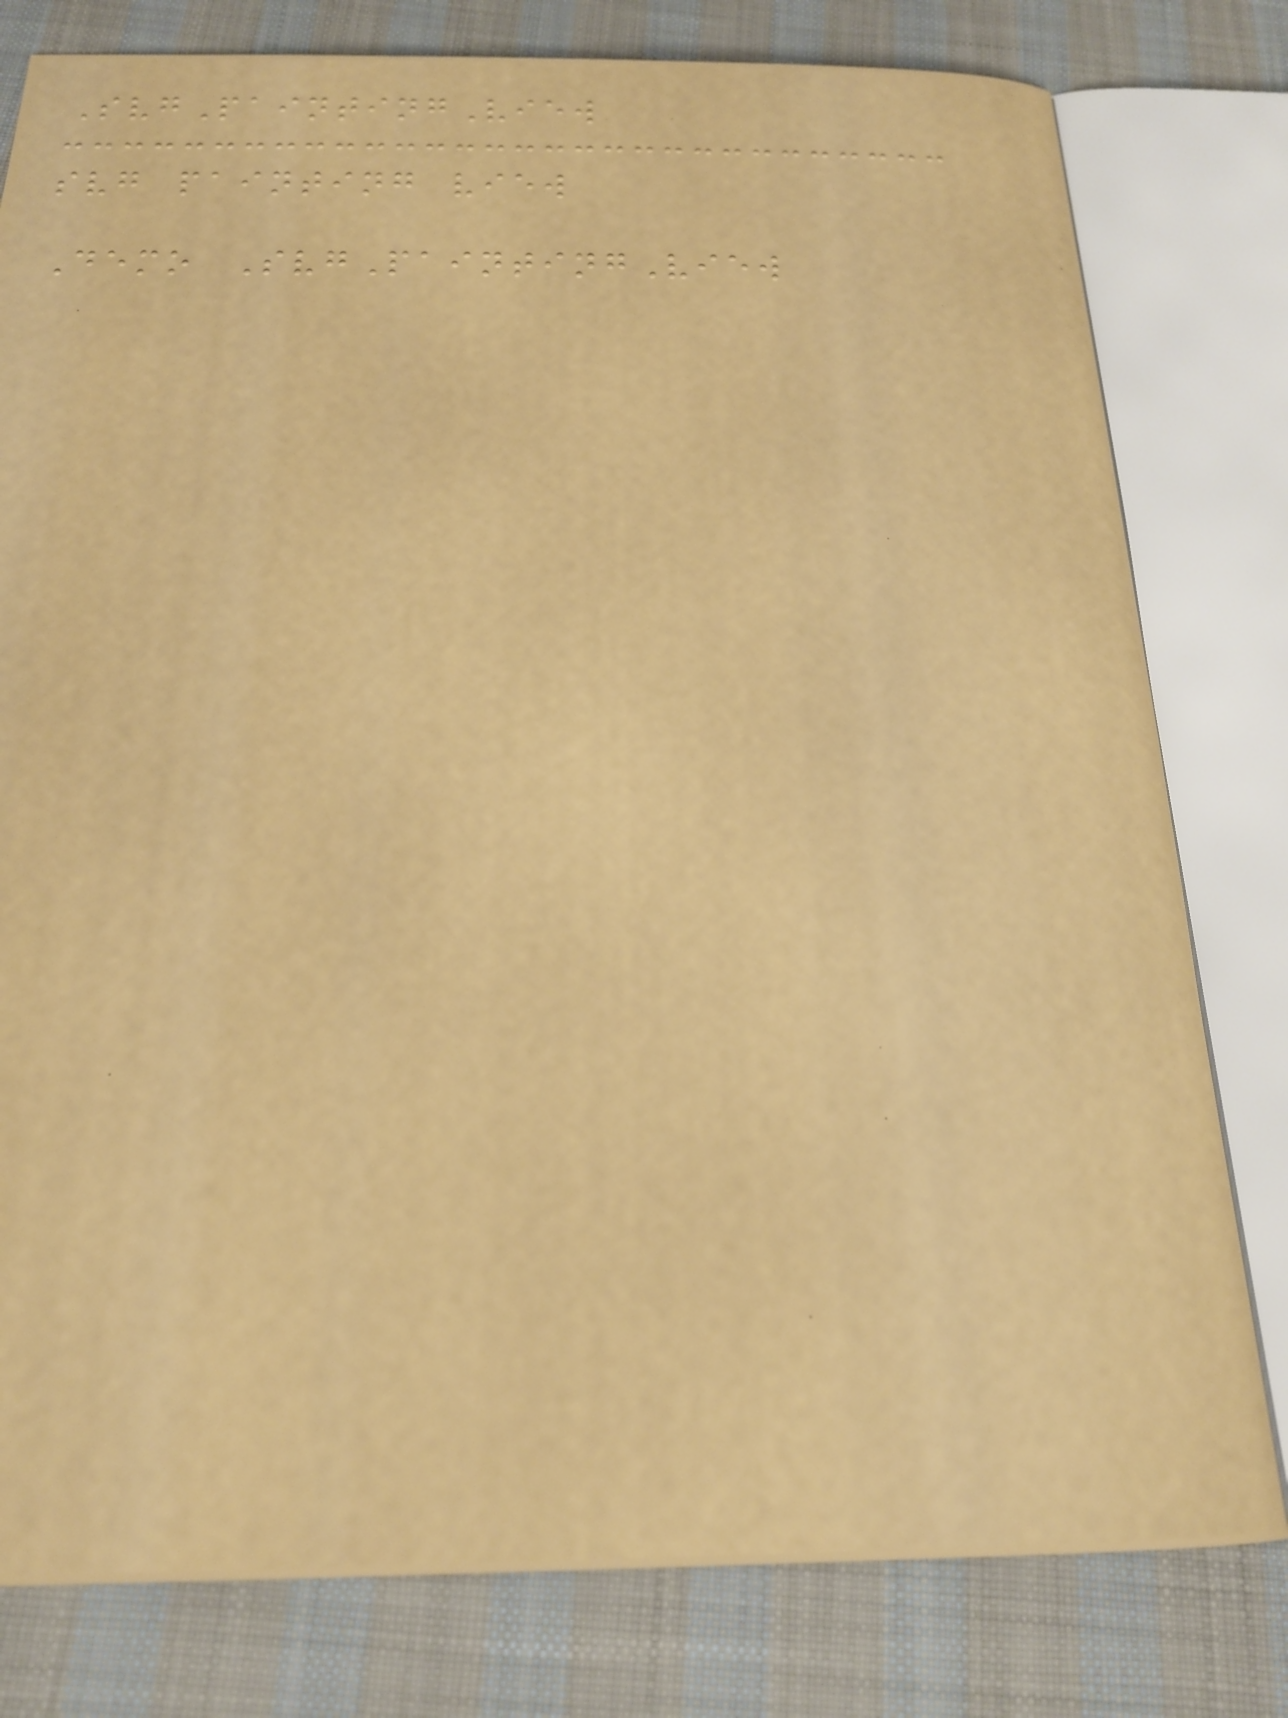SvgPaintingView
svg painting view
Demo SvgPaintingView
